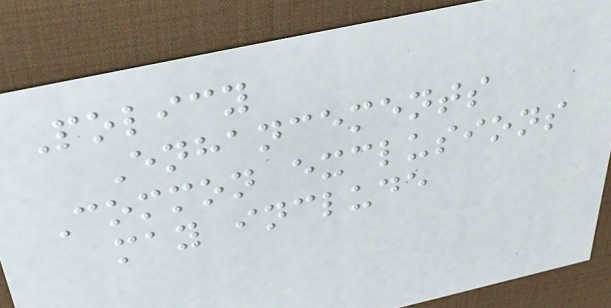Policy
Enhancements
Common exclusions
may include
